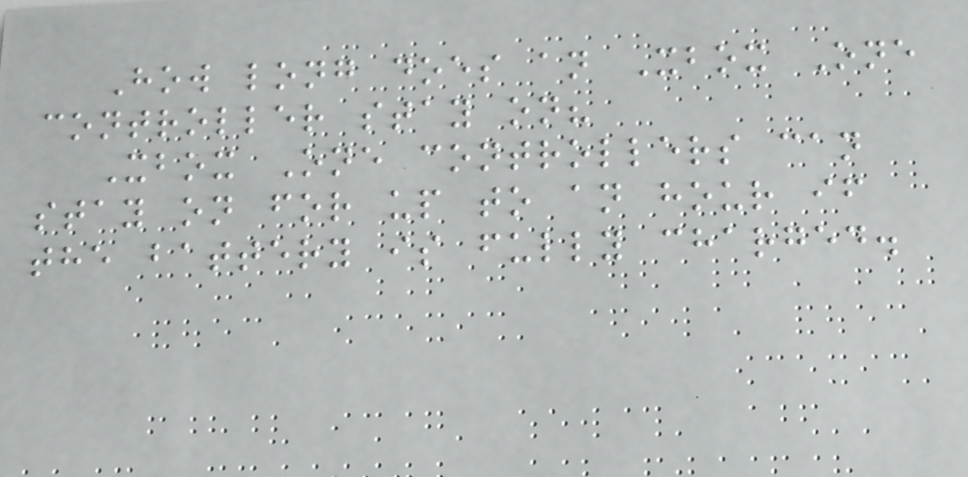How long does an Xbox One
controller stay on?
Xbox One controllers can
stay on for up to an hour if
the battery is fully charged.
